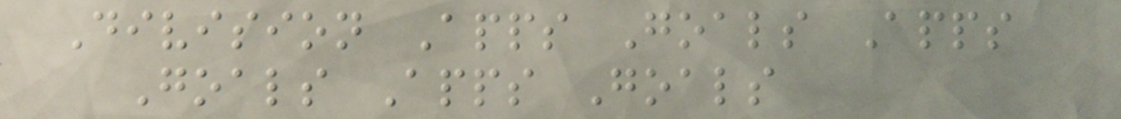Division Apps Goals Apps
Goals Apps Goals
